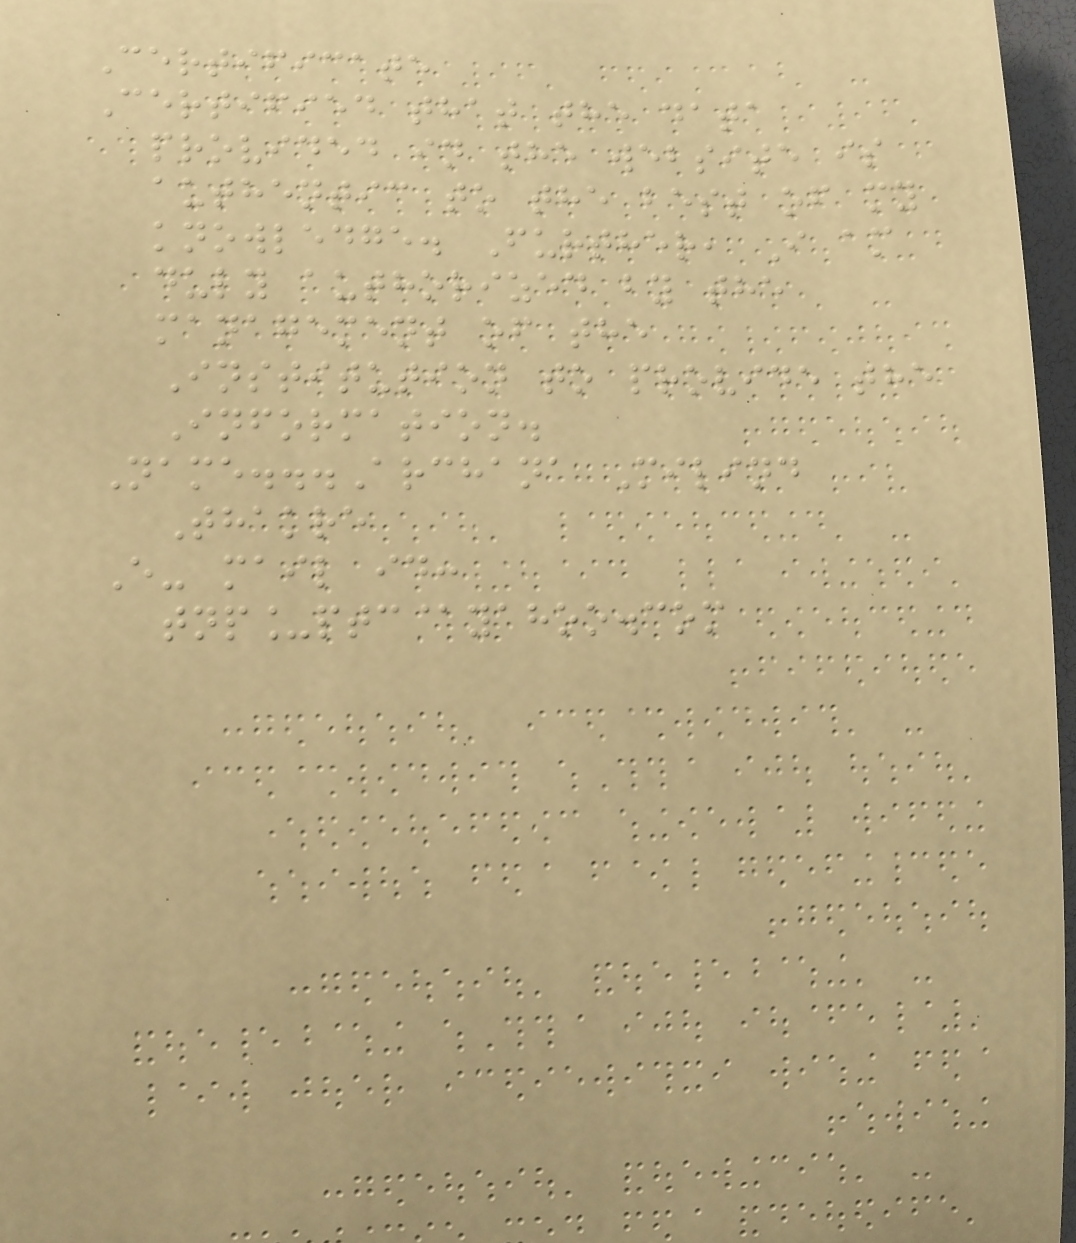Certificate
Certified that the data
provided in the website is
authentic to the best of my
knowledge. Further, I am
duly authorized by the
management of the
Institution to provide the
Information.
Name...Archana Milind
Thakre
E- mail id:
tnp_ptc@yahoo.com
